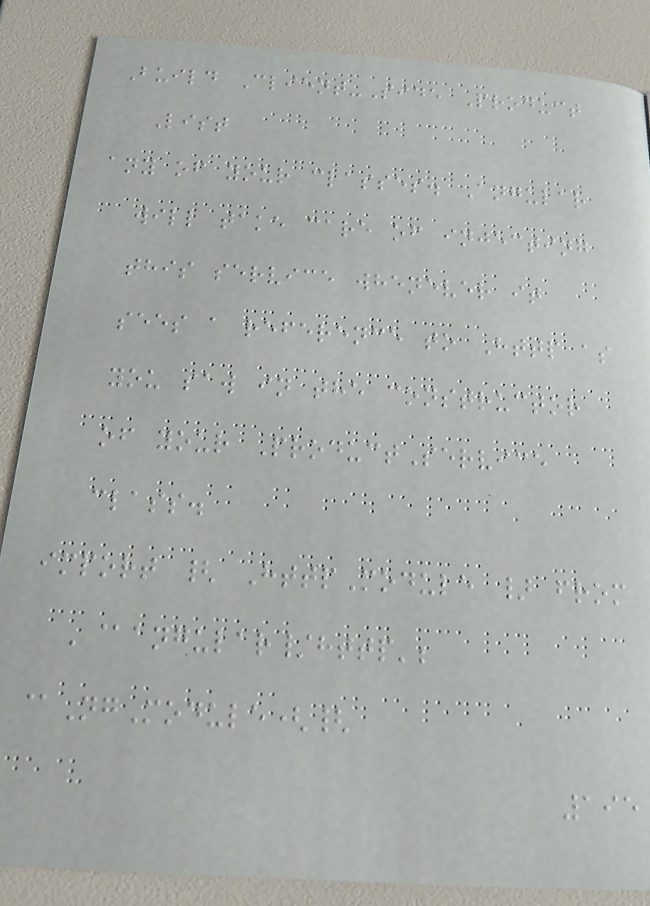Build Client-Side Product
List
any of your classes. Angular
will take care of injecting
this service whenever it
sees a reference to Http as
you saw in the constructor
of your ProductService
class.
import { HttpModule } from
'@angular/http';
@NgModule({
195
